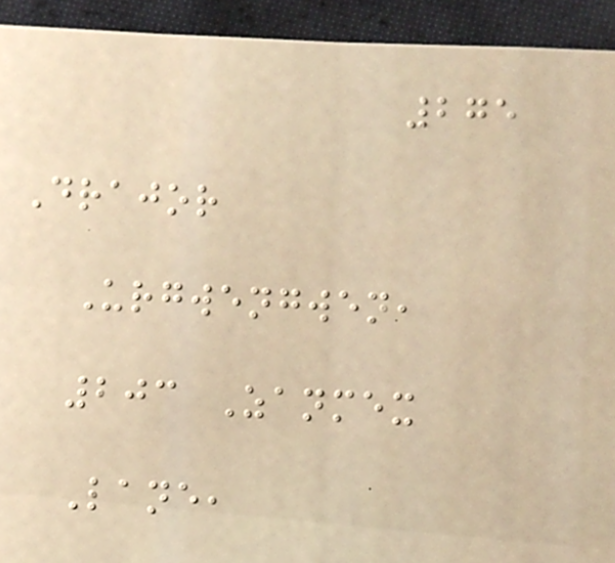275
Drajor
Urgwengwen,
203 Zanmex
Lane,
